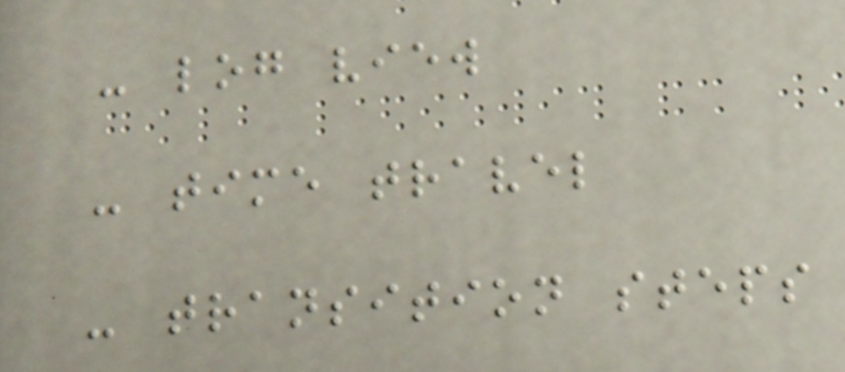- log view
- time travel
- transition steps
